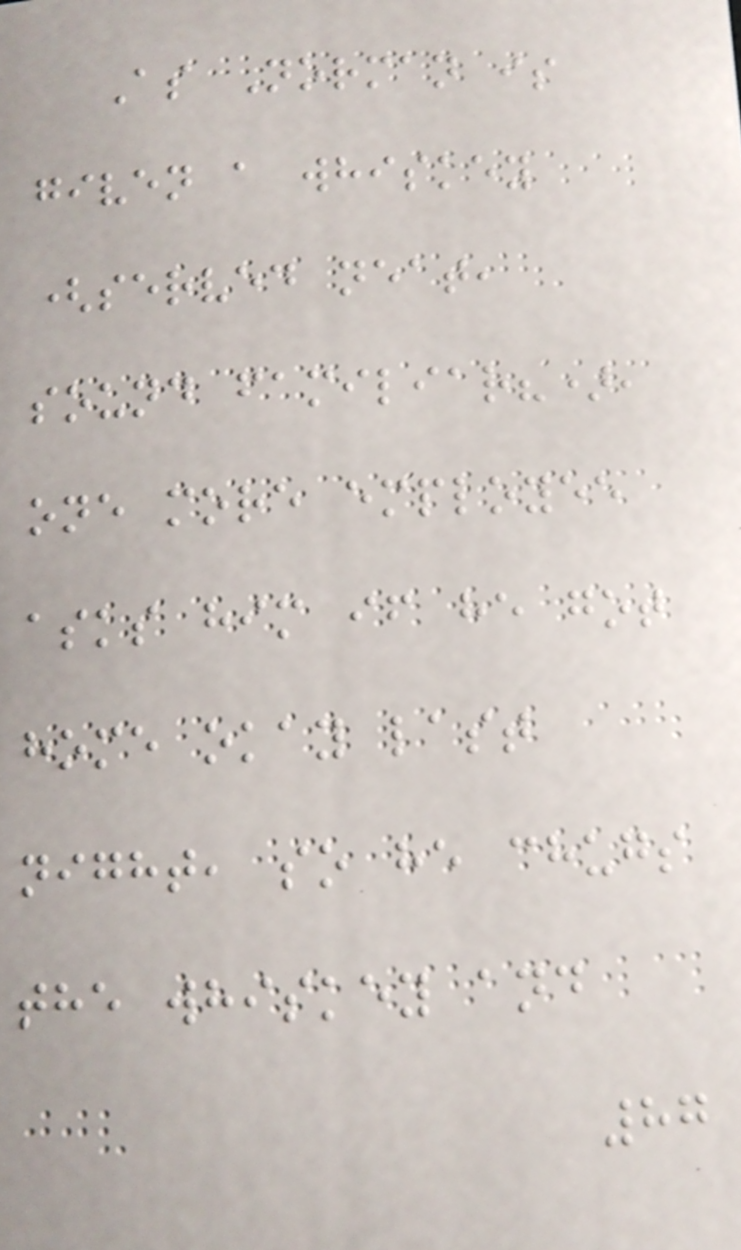As Norman is
given a whiskey
(served neat,
sound familiar?),
one more employee
asks him if he got
home okay last
night, so he chugs
the whiskey and
87
